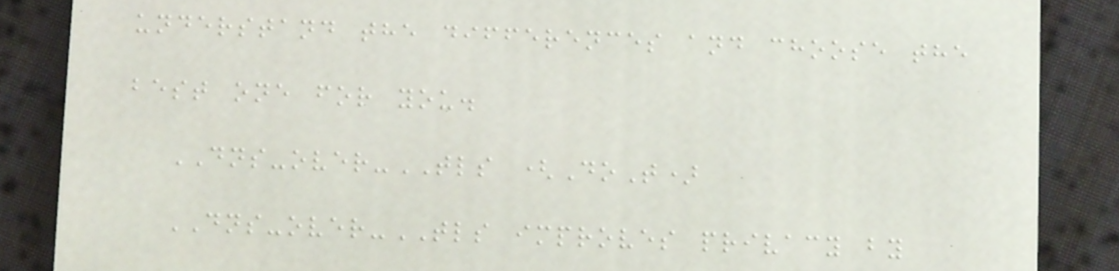understand the differences and choose the
best one for you.
DNS-over-TLS (DoT)
DNS-over-TLS improves privacy by
